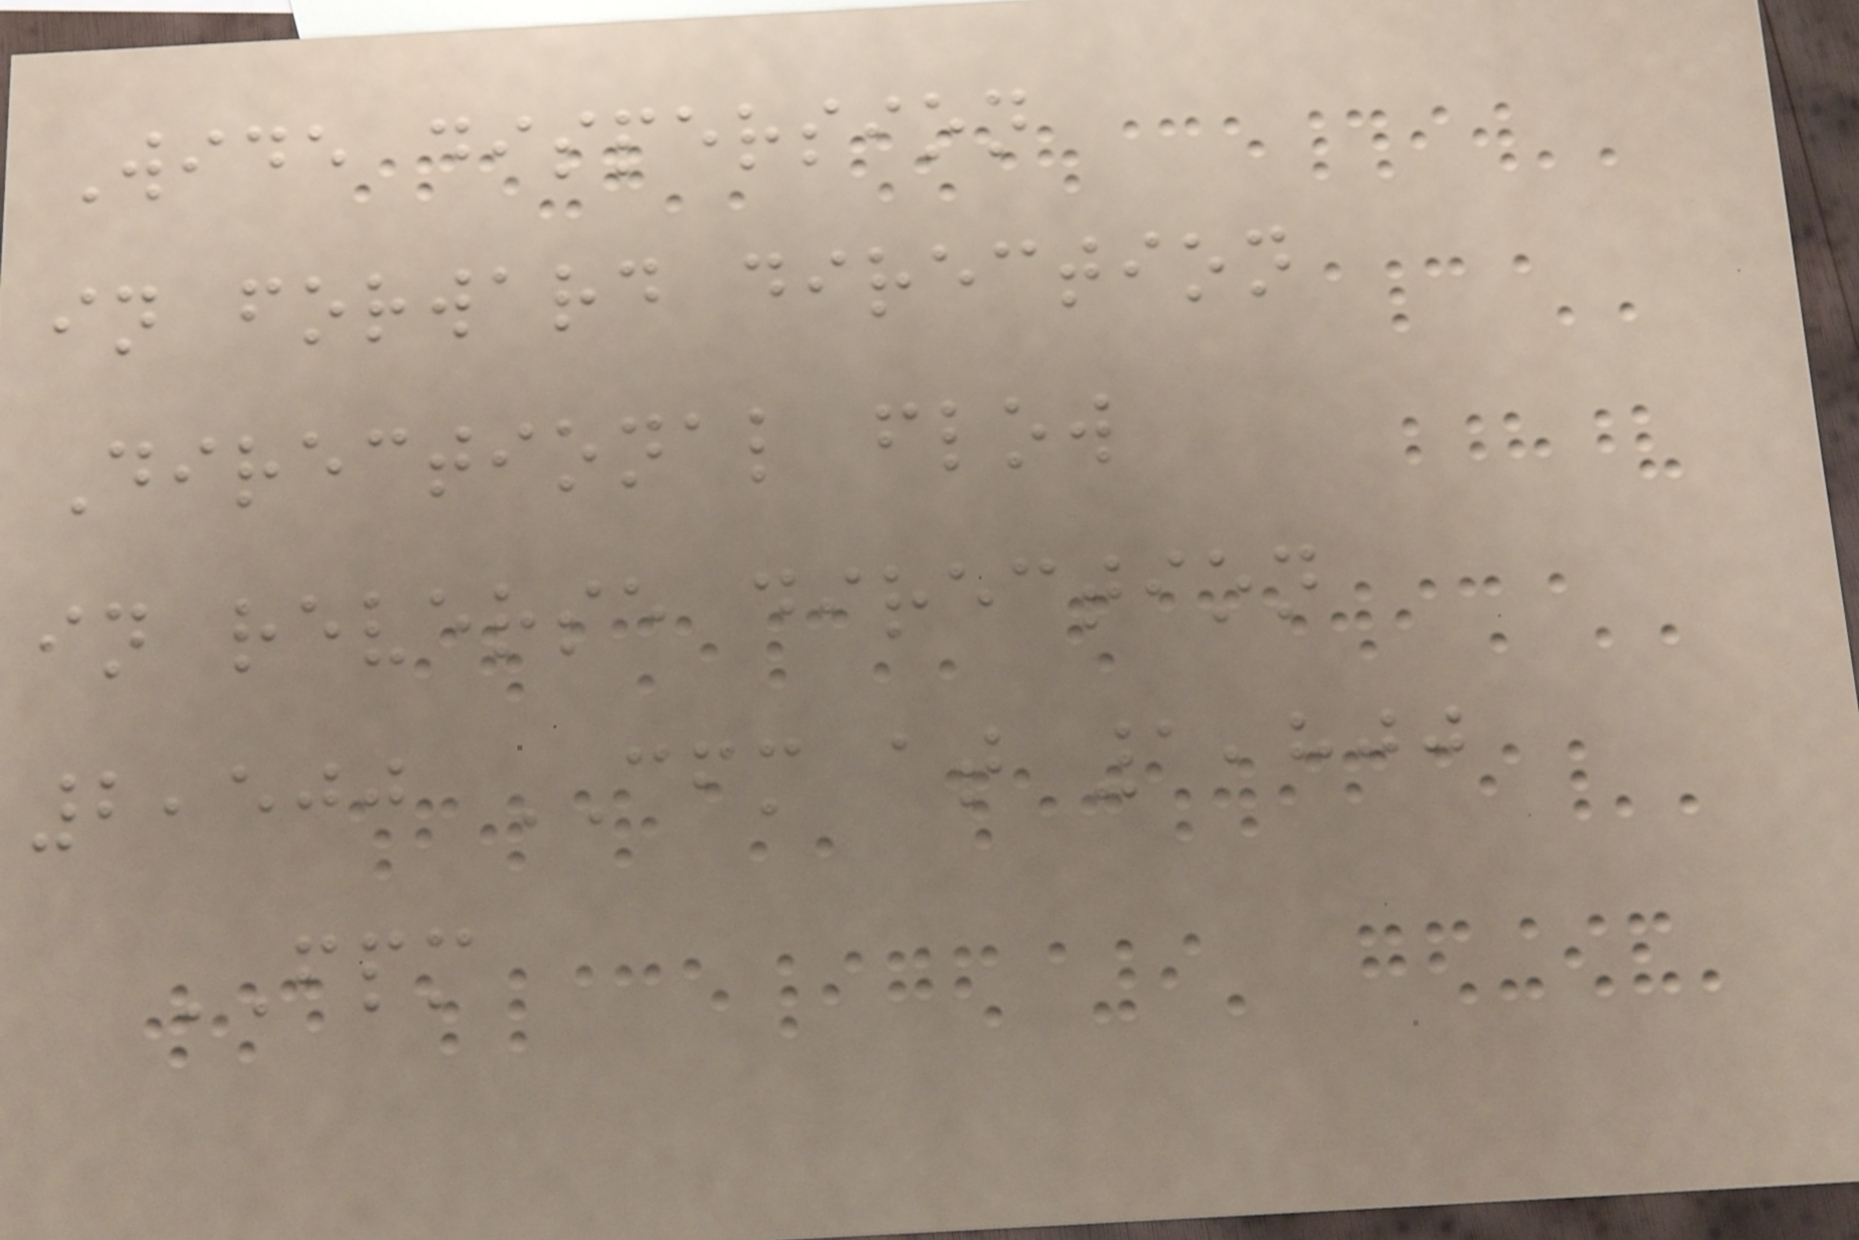Wide dispersion
in forward direction
Directional flow
in reverse direction
2,500 CFM at 1,800
FPM
